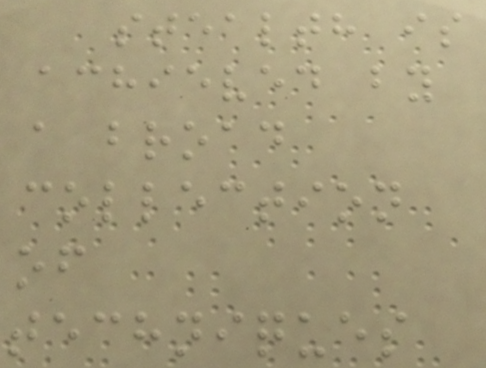stealth is
achieved by
a broad
collection
of
techniques
